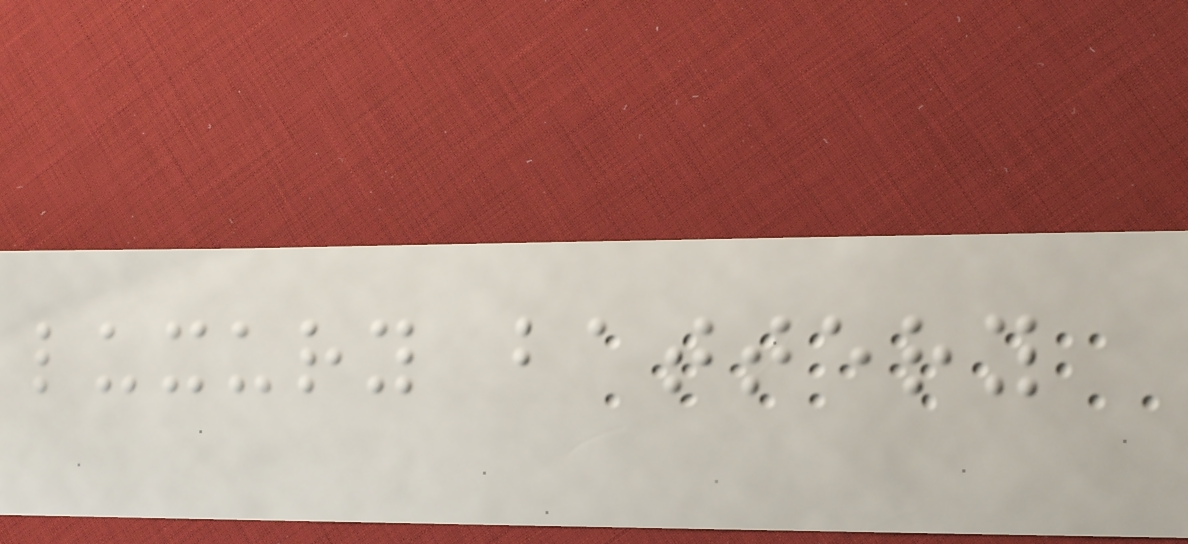luxury battery
